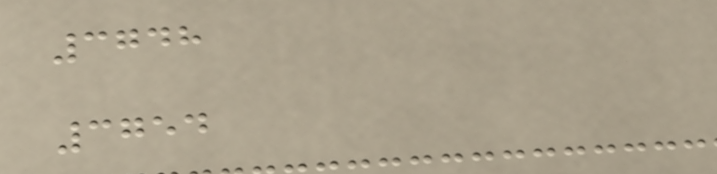3748
3754
